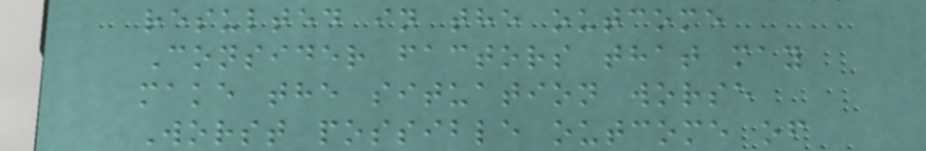resulted in the outcome
Consider factors that may
make the situation worse
Worst possible outcome of
